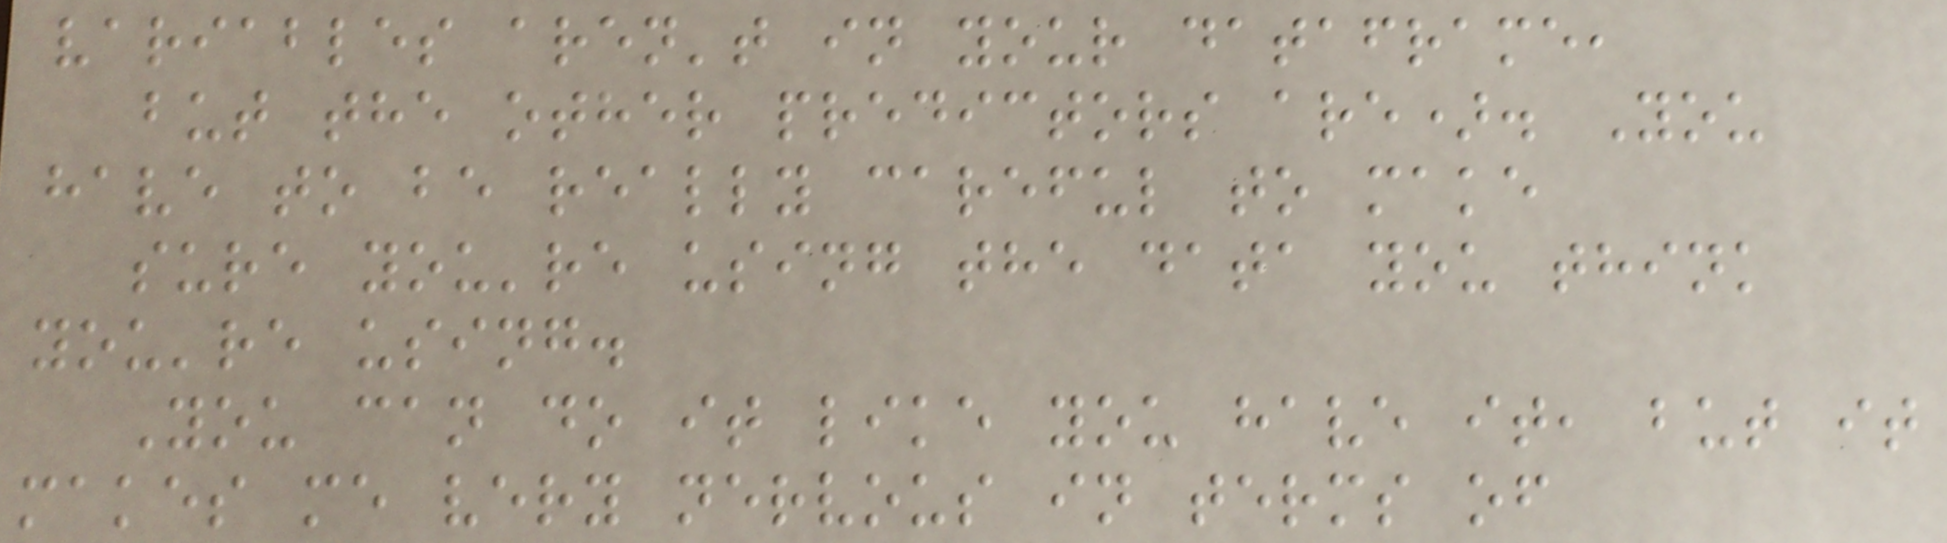variables aren't in your dataframe,
but the other predictors are). You
have to be really careful to make
sure you're using the data you think
you're using.
You can do it like you have it, but it
makes me very nervous in terms of
